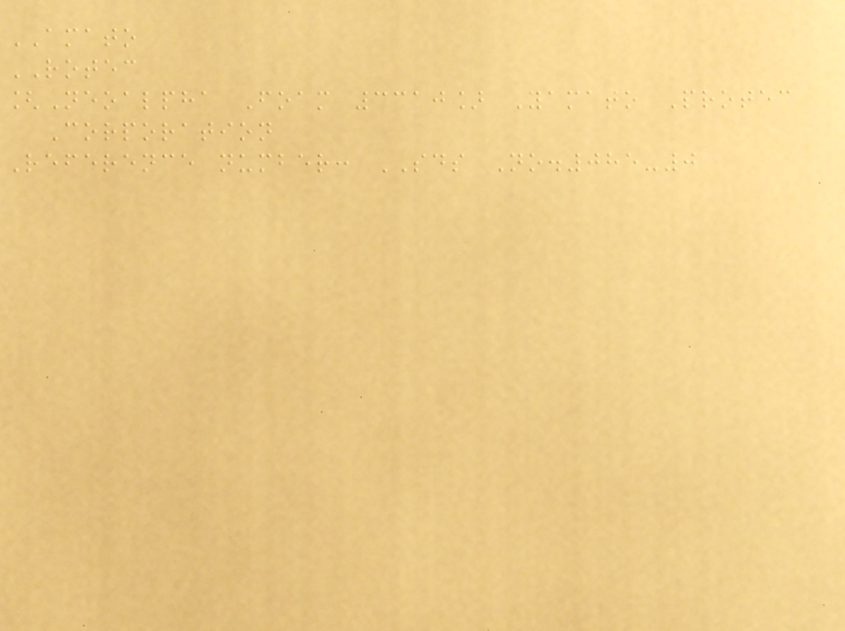AMATO
ROTEC
[Neoalpha Foam 3310] Yamato Protec
Corporation
Reference number: SDS No.085-0
